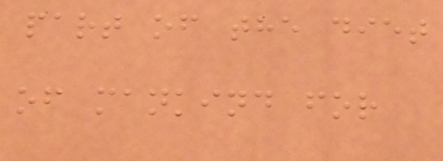part of the diet
of mankind for
